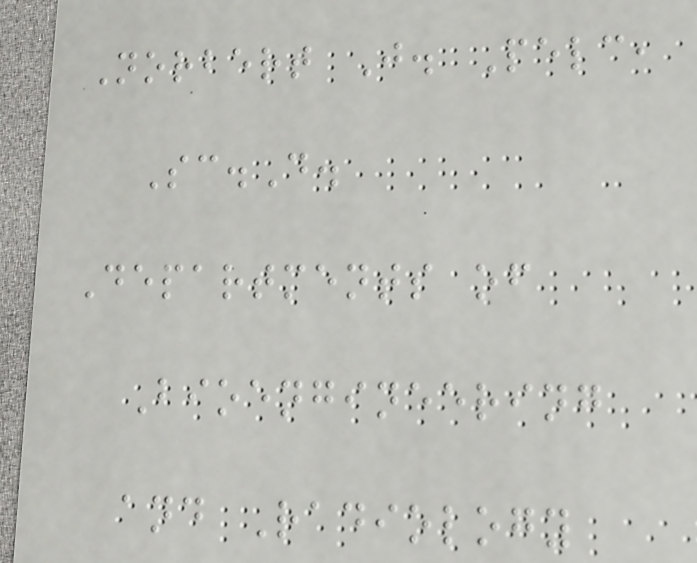Norbert J. Pelc,
Sc.D.
Departments of
Bioengineering
and Radiology
